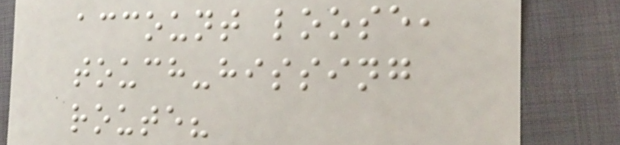account loose,
touch-hissing
route?
